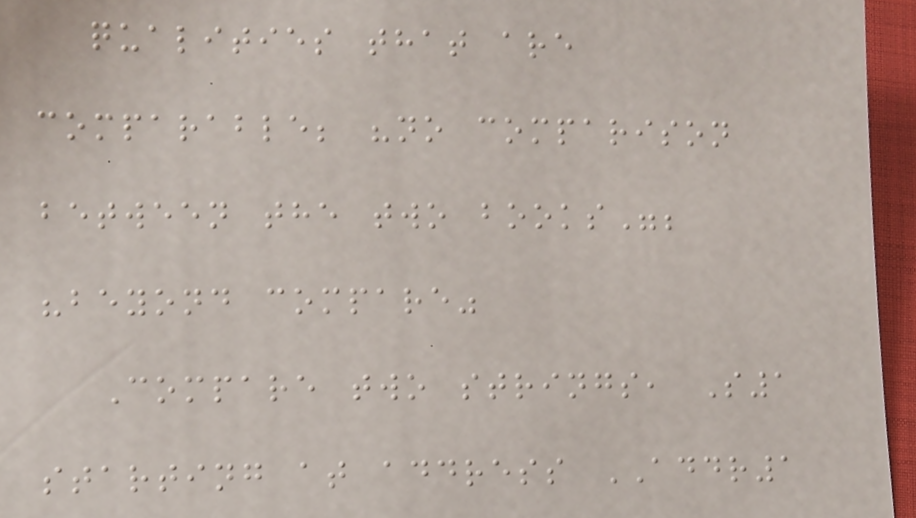qualities that are
comparable; "no comparison
between the two books";
"beyond compare"
Compare two strings, S1
starting at address ADDR1
